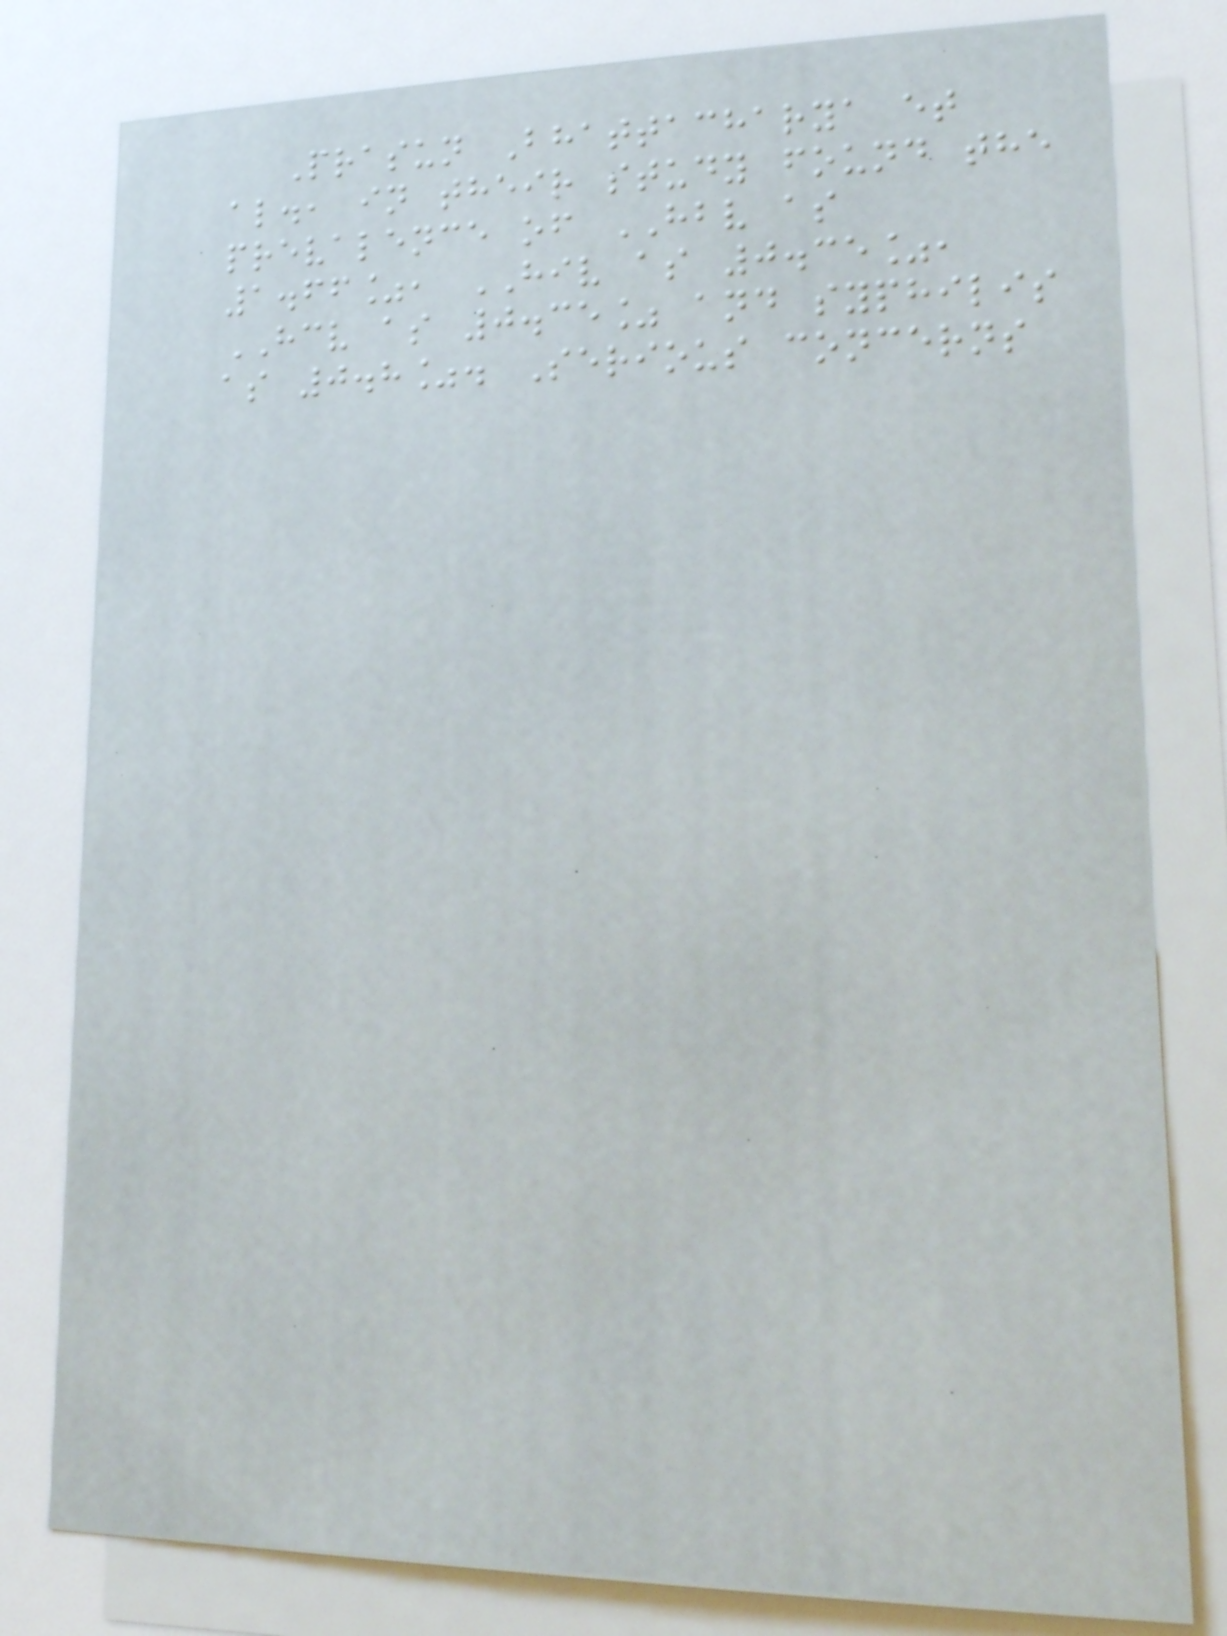Prasun Bhattacharya et
al., in their study found the
prevalence of HBV as
1.66%, HIV as 0.35%,
HCV as 0.35% and syphilis
as 0.8%. Serious concerns
